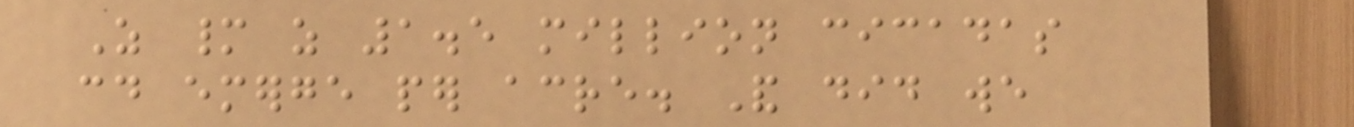As many as 1.5 million cicadas
could emerge per acre. And did we
